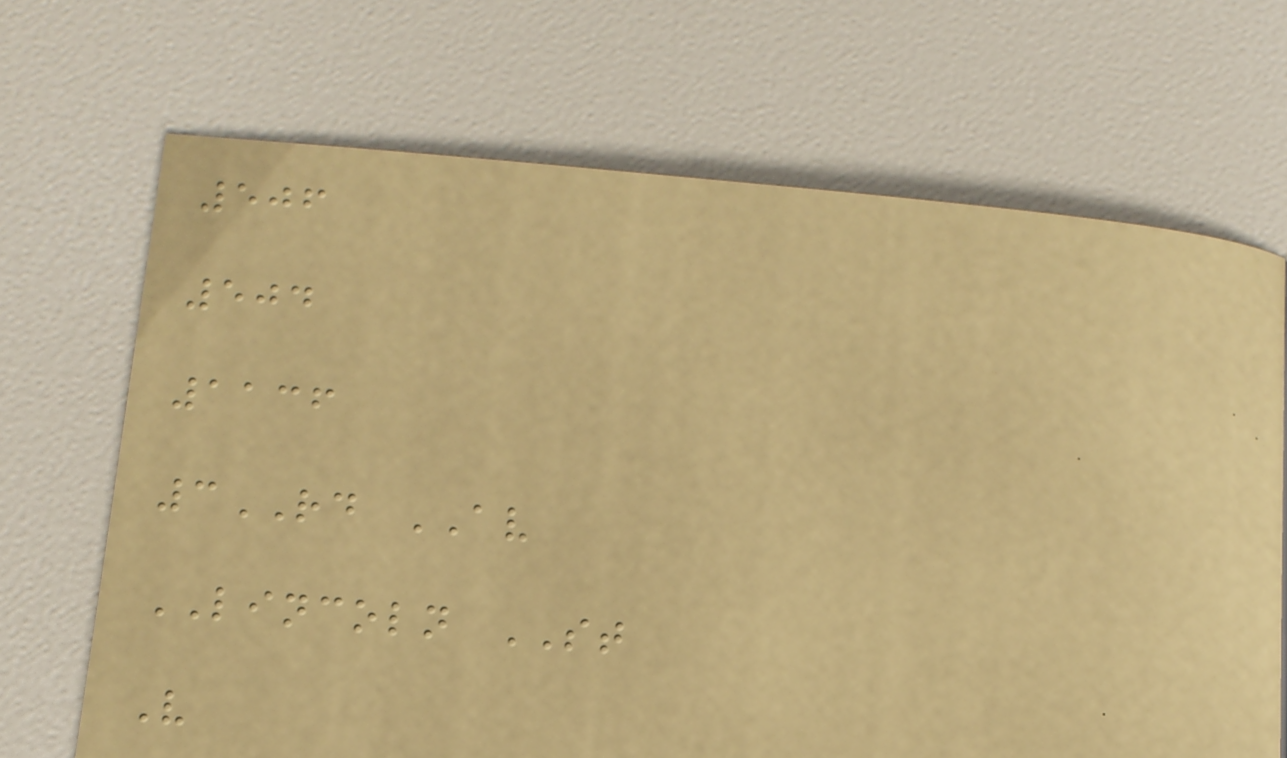506
504
1136
3RD AV
LINCOLN ST
V
